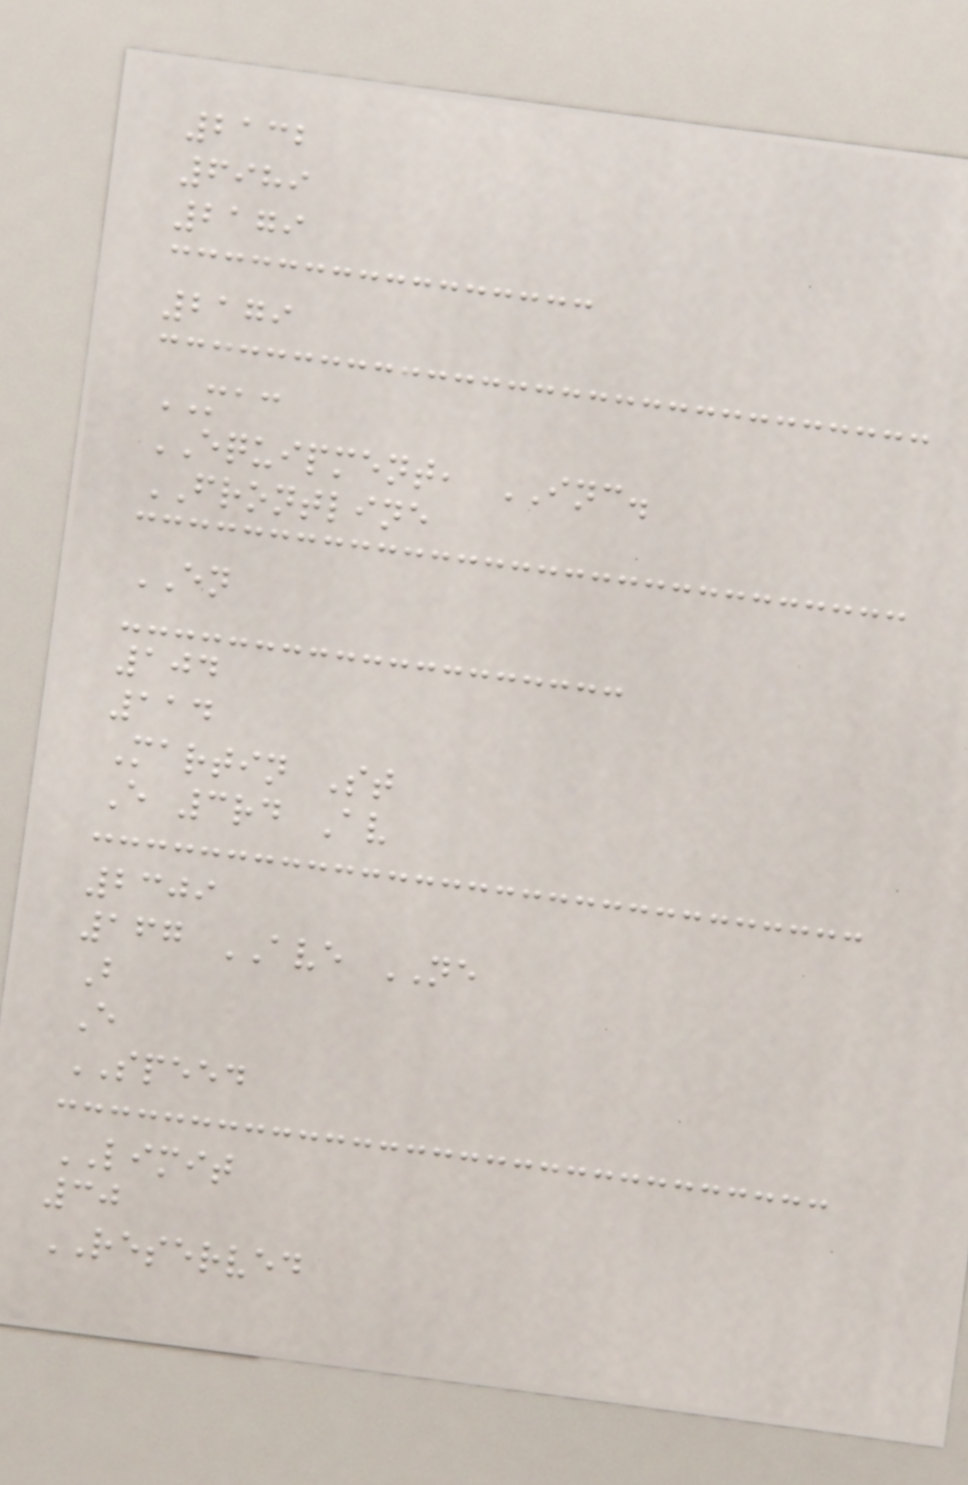2132
6989
2179
2179
MAC
EQUIPMENT, INC.
FRONTLINE
EN
104
114
Martin St
E 3rd Av
2309
167 AVE NE
B
E
SPEED
LIMIT
30
RESERVED
